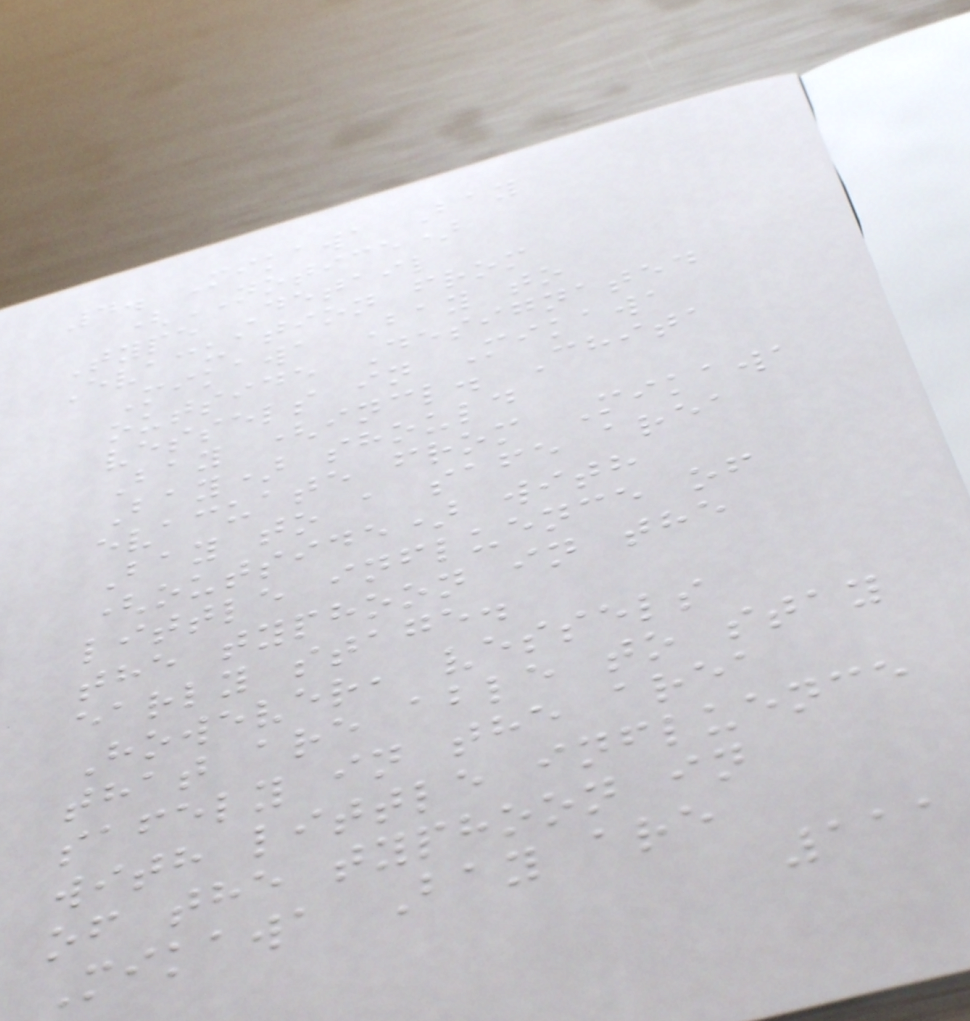4. Mikawa Bay
(NOTICE)
Type Detail
Evacuation from
Mikawa Bay to
outside Designated
vessels in Mikawa
Bay (incl. Chita
Bay) should
evacuate from Mikawa
Bay to a safe area
(outside) with
little influence of
the typhoon in the
early stage.
However, vessels
that are able to stay
safely in the area
with little influence
of the typhoon in
Mikawa Bay are
111
